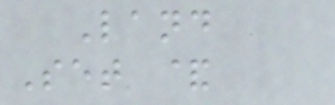Land
Set &
